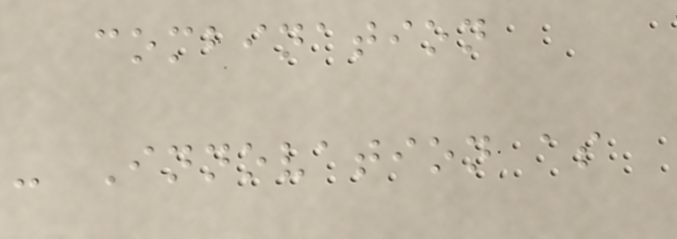combination
- Innovation as
